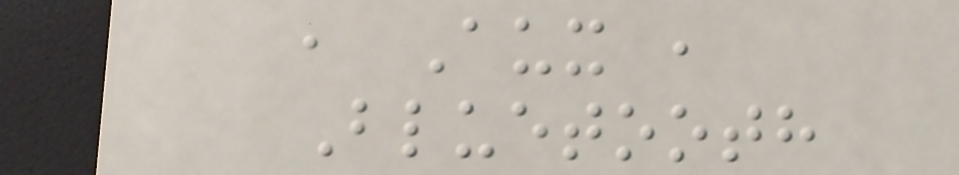, Aux ,
Bluetooth
